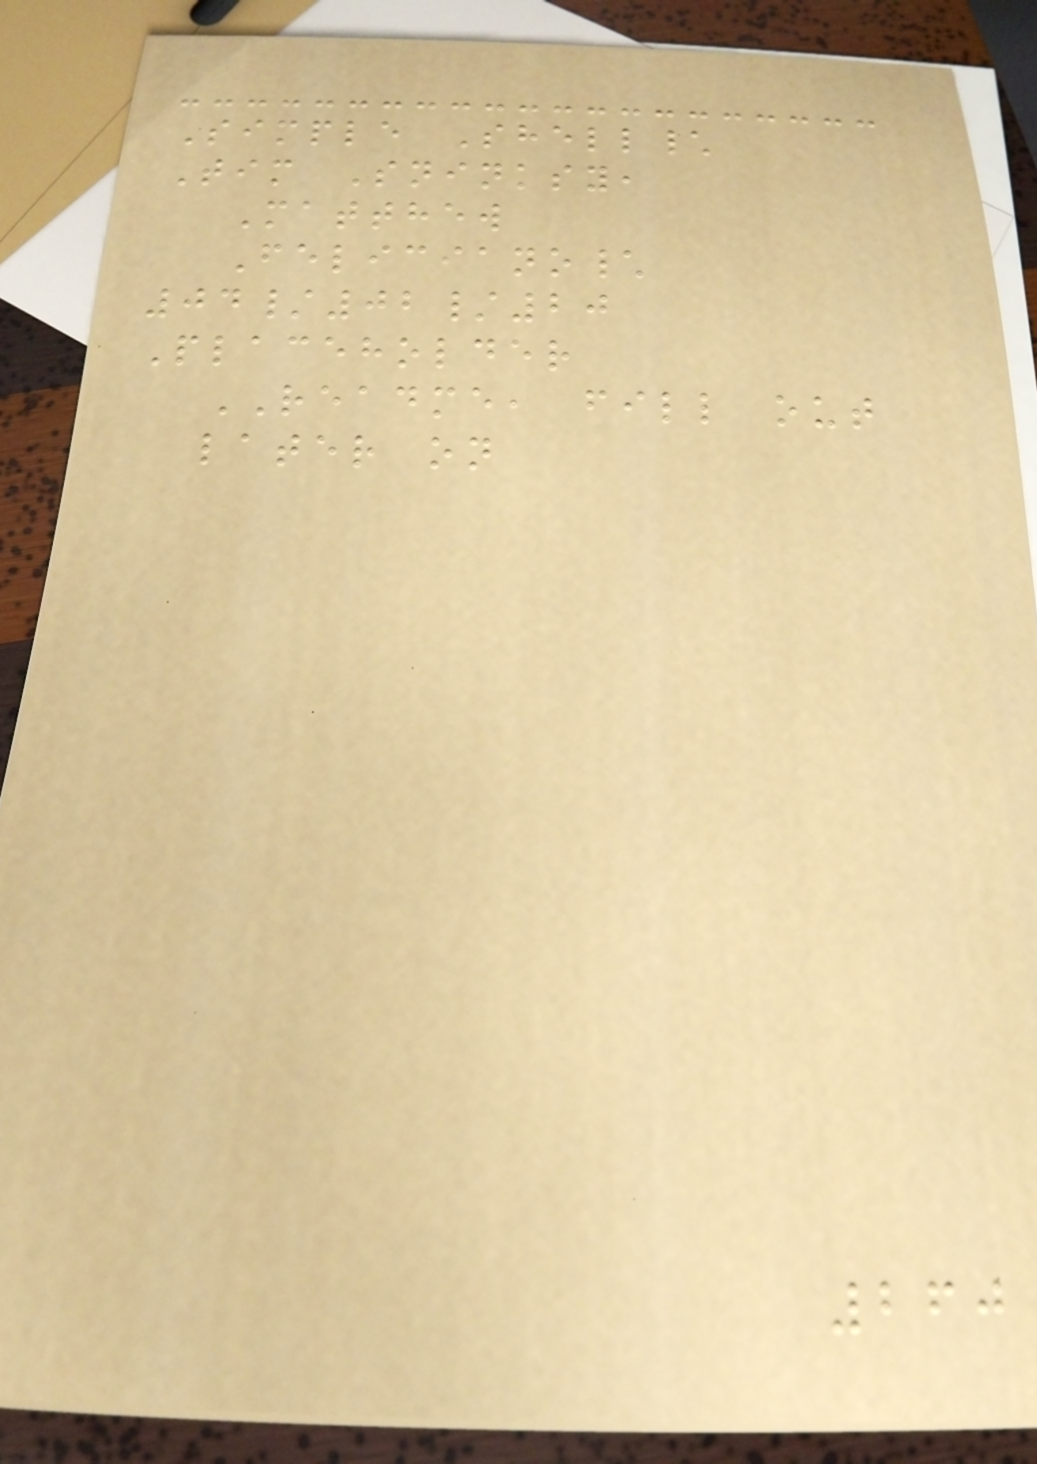Simple Shell\
Tim Sninksy,
Matthew
Feliciano\
04/02/20
Placeholder
README, fill out
later on
260
